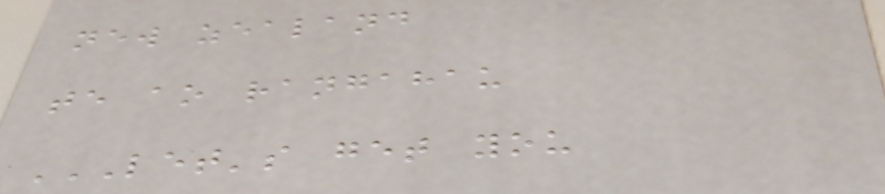new zealand
te ao rangahau
LET'S GET YOU
